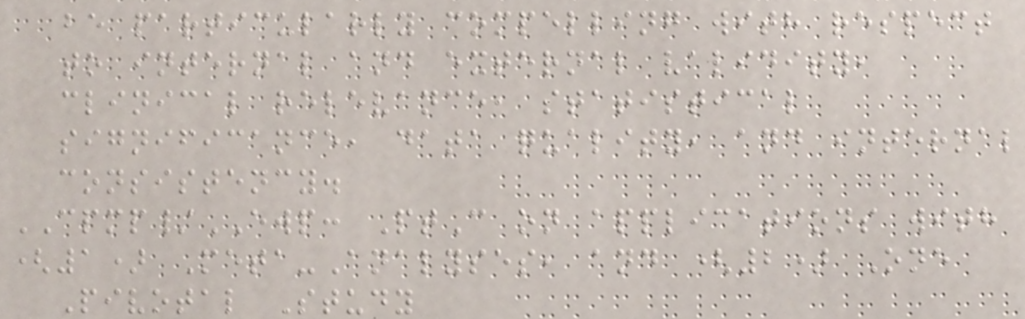be particularly compelling with respect
to internal and external validity,
clinical relevance, statistical
significance, data quality, and internal
consistency.
CPMP/EWP: PtC on applications with
(1) Meta-Analyses, and (2) One
Pivotal Study
